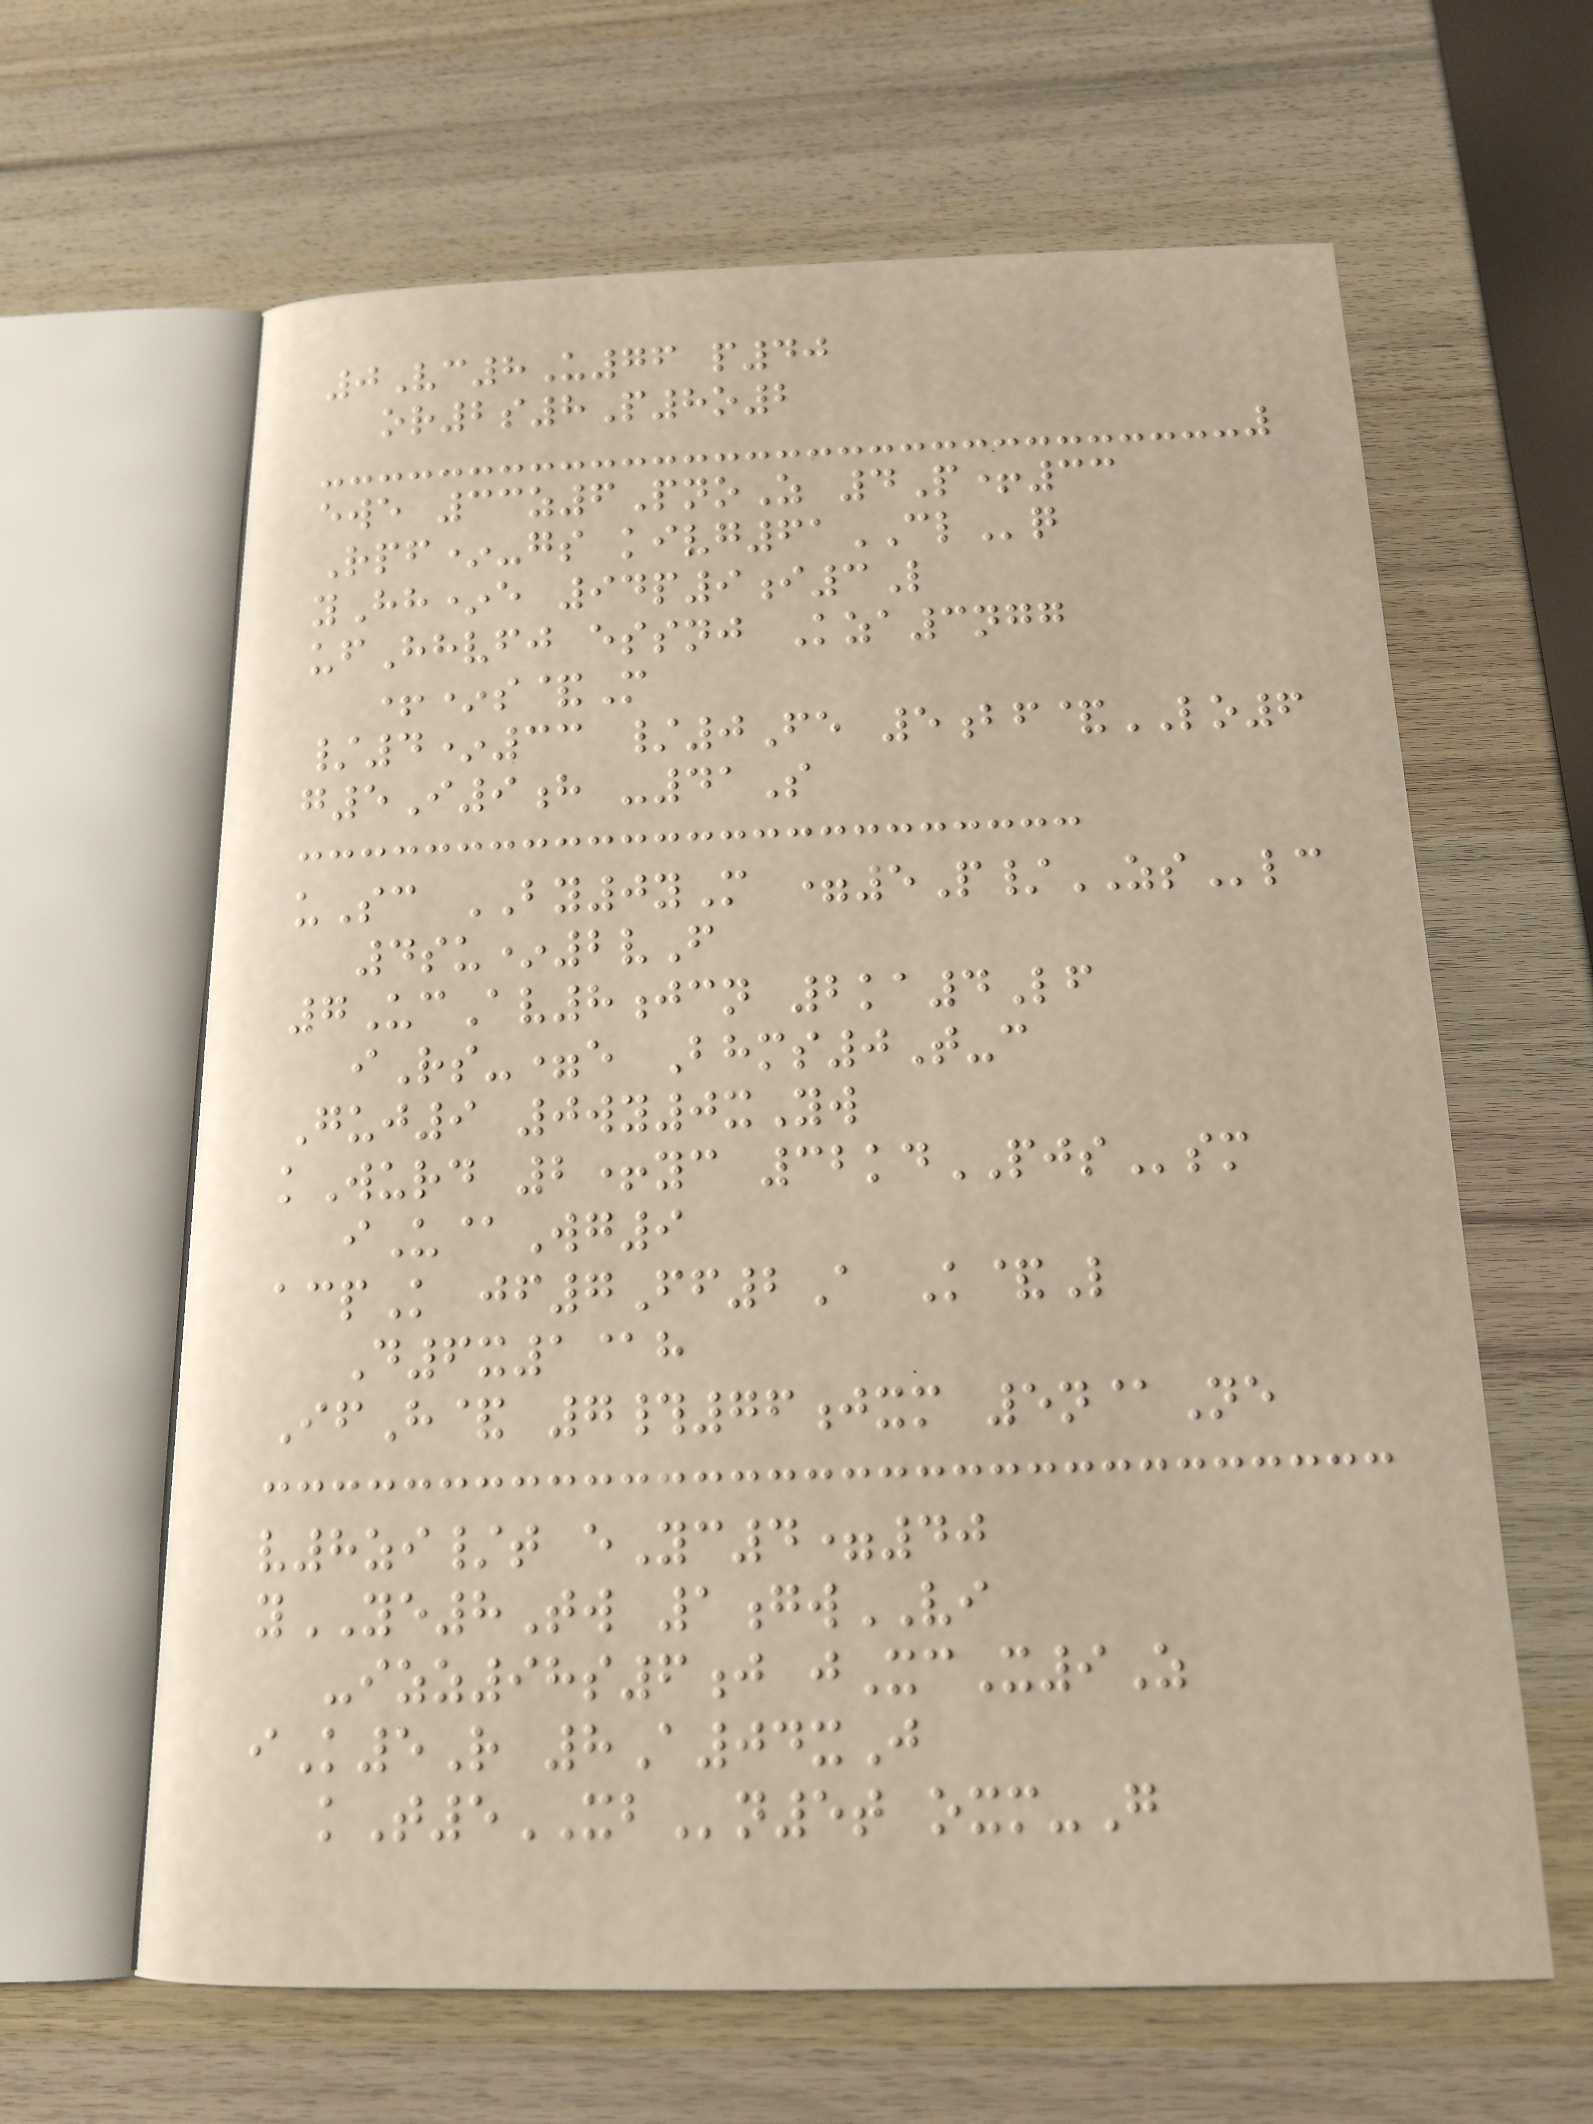0Vc8U76 p40
or2s8P8o2
ewe 33z6PnoZ 4P+33
Rpf*-gs kivg61CLq
yHh*e 94p9i3L
ufHhvfj essnj Kza3ngg
+*s&M
/4*33 /0Fe 5bf&LO6
g5I9h -41S
uSc BY0yM =5P/ZSlc
4su*2vF
7UcAv8jcn 2ka4Lf
iRs-=e Bhms0T-c
Guj9 0wy0xYw
kWurd 2+yc 32kdPJSsm
iU@Wg9
acpK jf7Ff2A K&L
D6x1@h
IfH& 7#76jxm 5n@Ne
v8zi/t eYc4=40
yYE8Tw 1gwVI
-izz98s6j jXcX9Z
iK5R 8A04xJ
kT5XBn5t oxm-G
